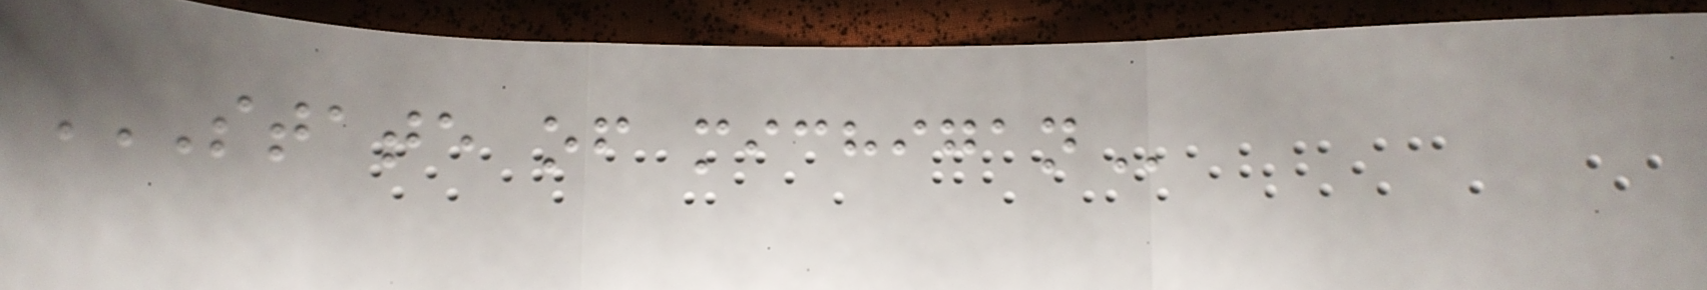STATE OF MICHIGAN
